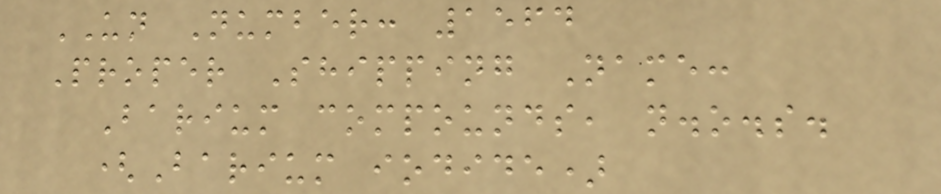UN Number: 1564
Proper Shipping Name:
Barium compounds, n.o.s.
(Barium iodide)
